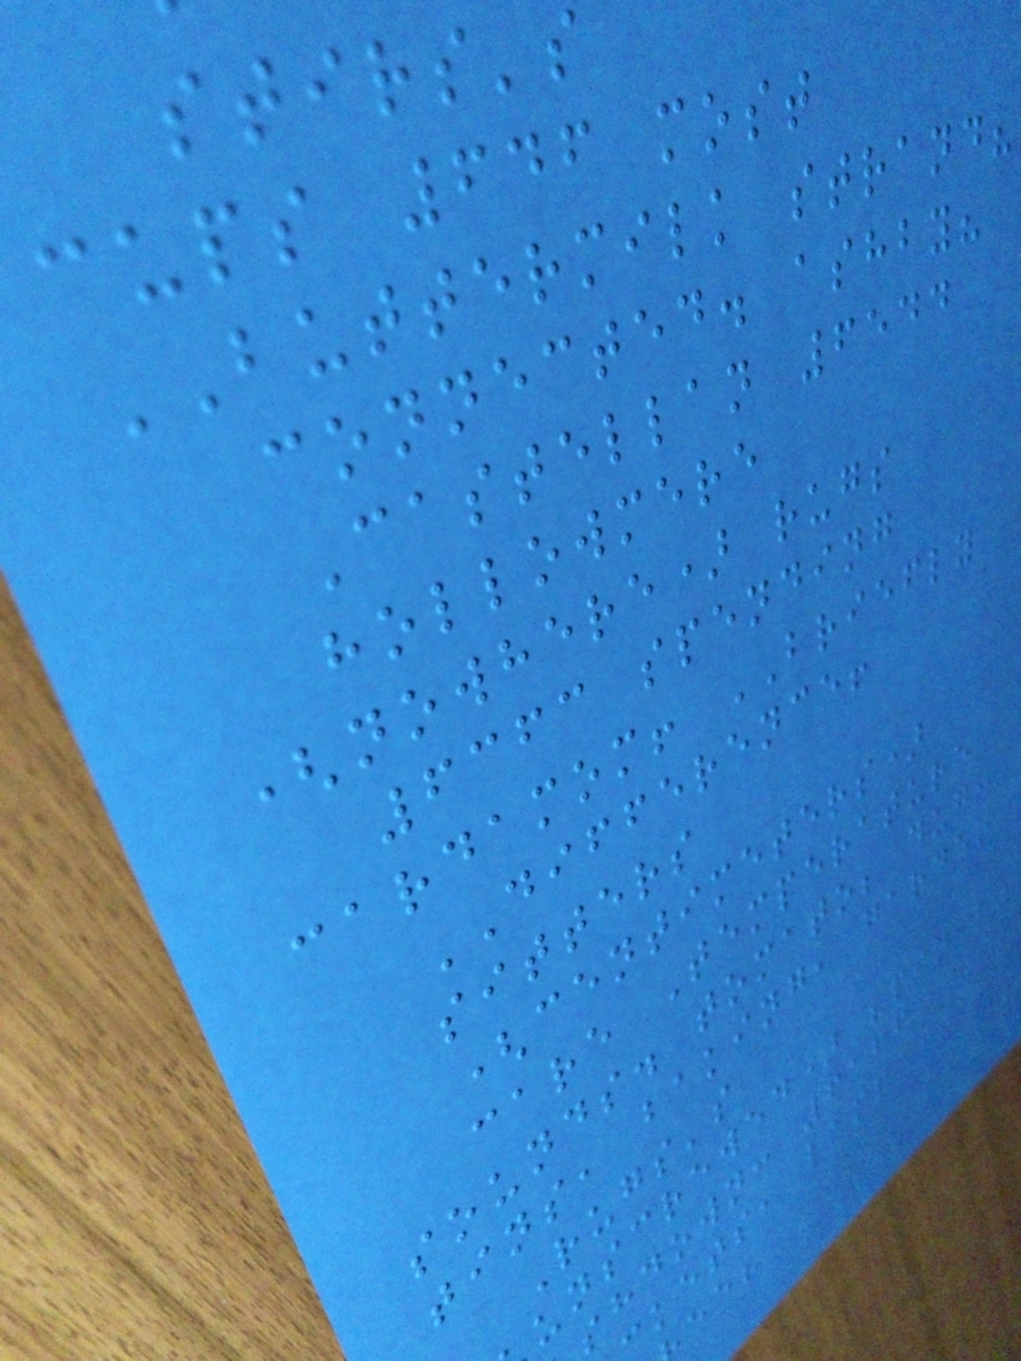stirs's
cups 646 most
BUTTERMILK strand?
connected. ashby?
Castellan 6544
hollowmere
(nowhere) rugs
6363 spending
cardamom! BRIEFLY
DIFFERENCE!
sitters
(centimeters)
care Temperature
sounds. tomato; dug.
tins, baking, garden
Rugs's
unscrewed) "pinch"
shdown: 6166
kets, lamp
